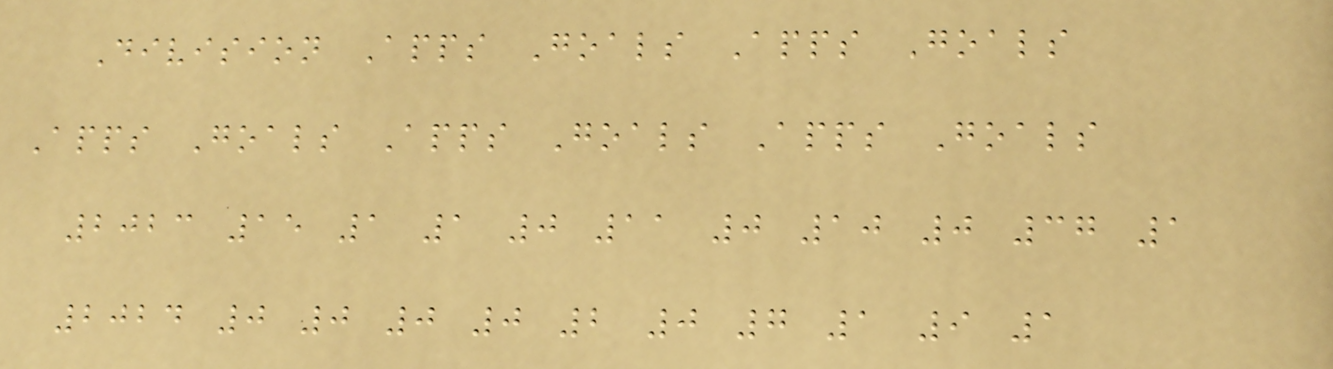Division Apps Goals Apps Goals
Apps Goals Apps Goals Apps Goals
2023 15 1 1 0 11 0 10 0 37 1
2024 0 0 0 0 2 0 7 1 9 1
